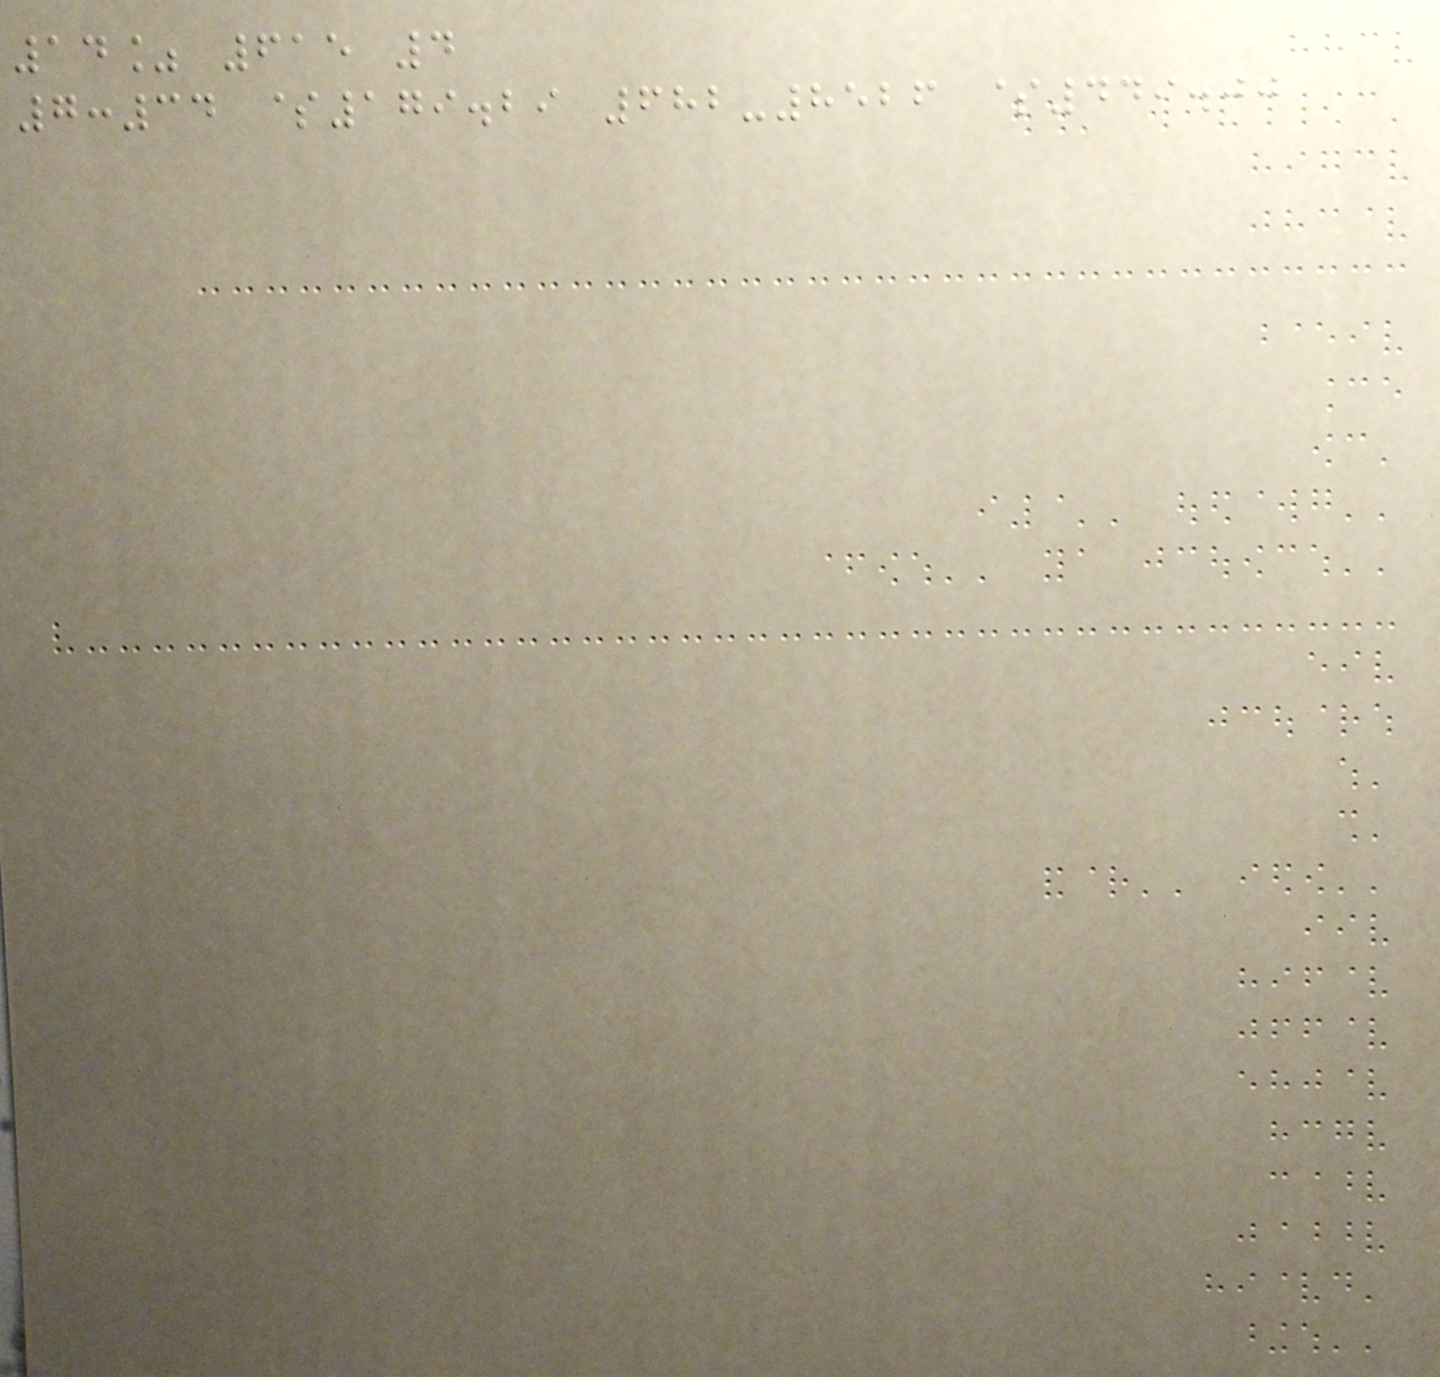14% 615 4
7:34 $179.29 682-8526 $449.00
